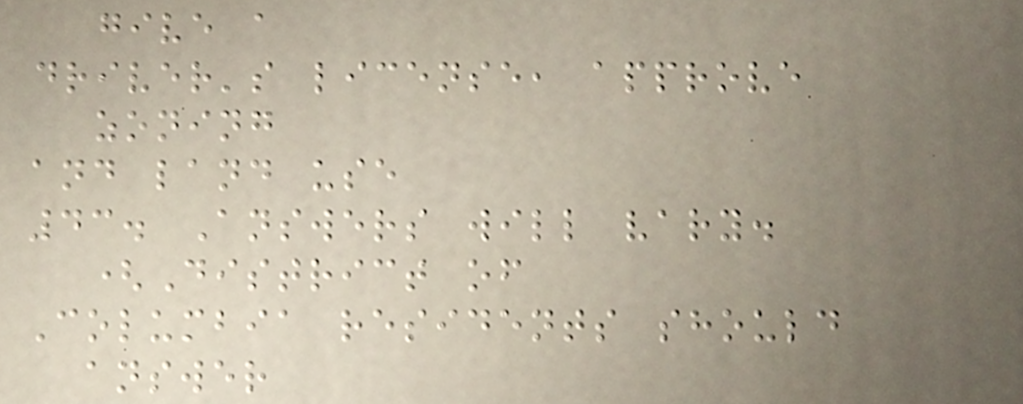give a
driver's license, approve
zoning
and land use
43. Answers will vary.
(District of
Columbia residents should
answer
